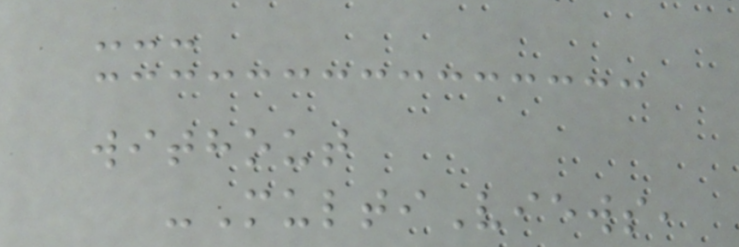---
without
-MultiViews,
